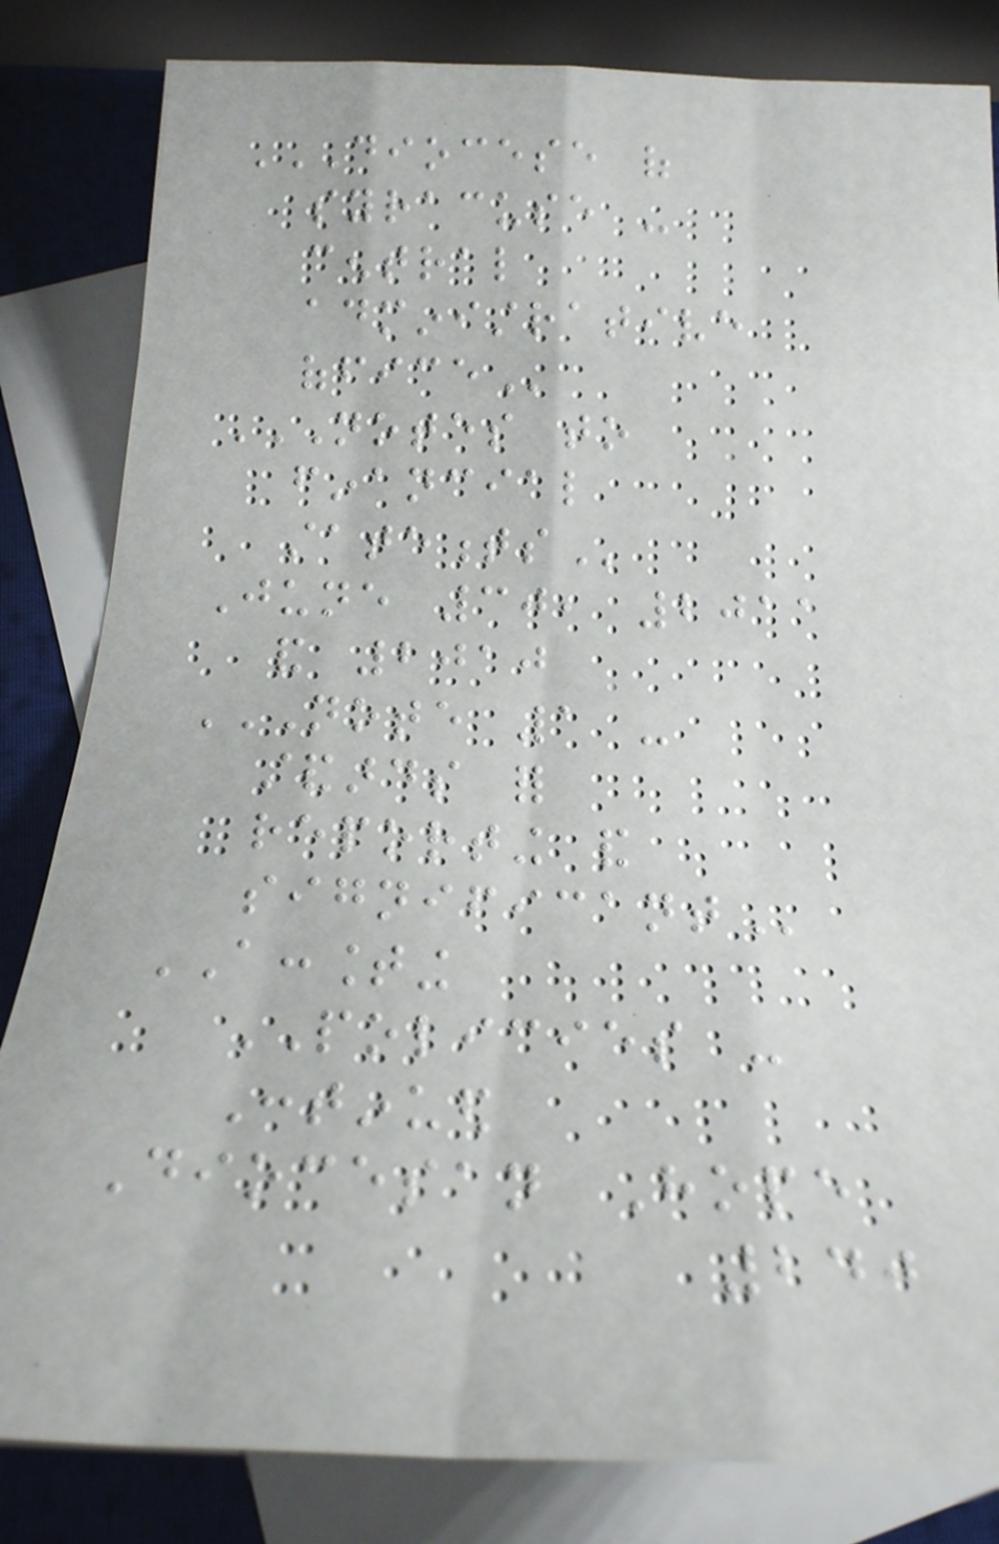DIOCESE OF
SYRACUSE -
CENTRAL
ADMINISTRATIVE
OFFICE
NOTES TO
FINANCIAL
STATEMENTS
June 30, 2011
and 2010
NOTE 1 -
STANDARDS FOR
REPORTING AND
SIGNIFICANT
ACCOUNTING
POLICIES -
Continued
Diocesan Hope
240
